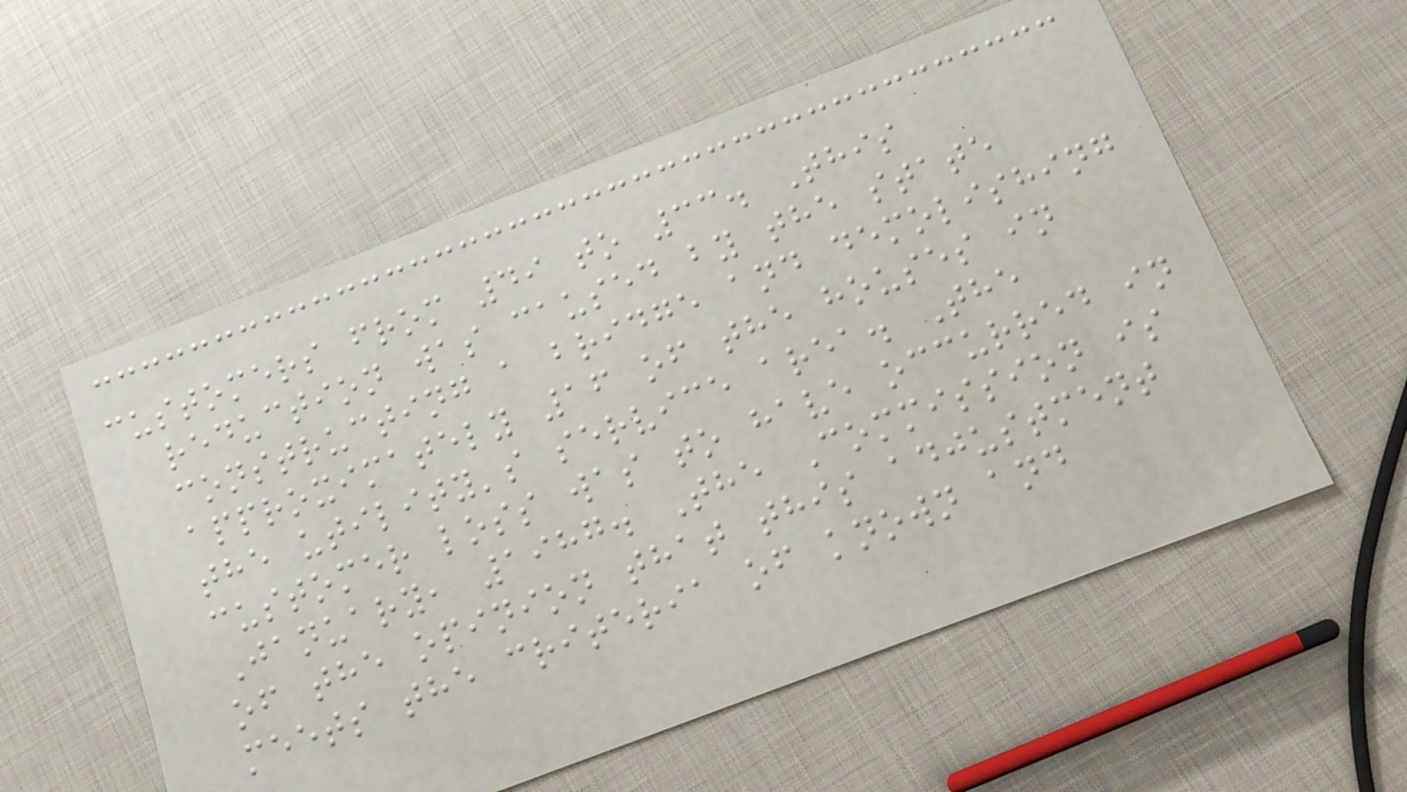customers from 49 to 33. This
reduction was caused by the state
constructing a bridge and demolishing
approximately 16 of the houses in
the utility's service area. The
customer loss was to have occurred in
January, 1987. The Commission is
of the opinion that this adjustment
meets the criteria of known and
